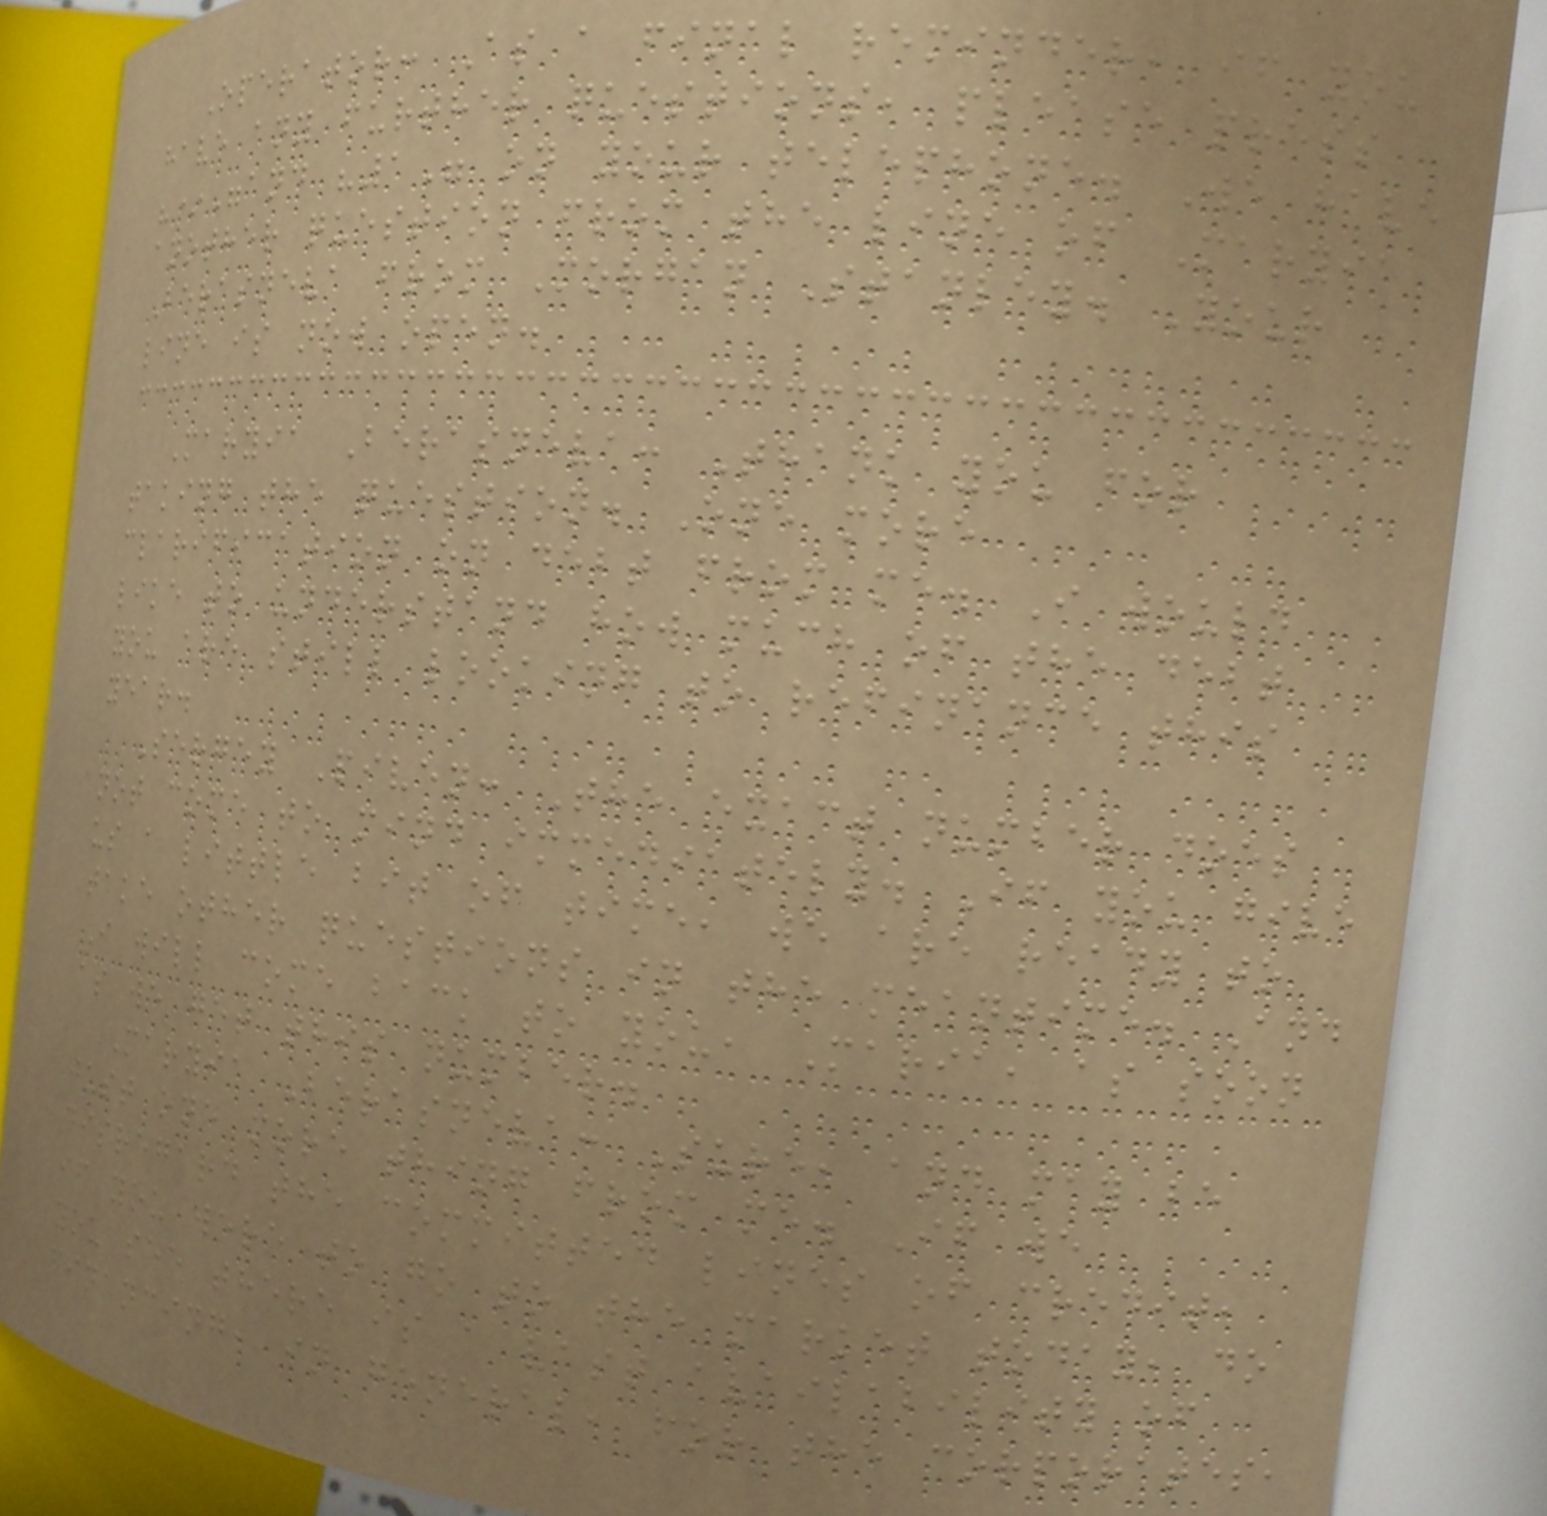Operator: As a final reminder, if you
have any further questions, please press
"*"and "1" on your telephone. We have
another question from the line of Maryia
Berasneva from Morgan Stanley. Your
line is now open.
Maryia Berasneva: Thank you for
taking the question. One more
clarification on debt from me. I would
like to understand how much of the debt
you are still looking to refinance this
year.
Sergey Piven: The exact number does
not come to mind immediately. If you give
us a little bit of time, we are ready to
take other questions in the meantime. And
I will come back to you, Maria, as soon
as we get this number.
Maryia Berasneva: Sure, and may be
just one more thing from me. If we
disregard the committed lines of credit,
if you were to go to the market today, do
you see there is a vast availability of
financing, in general, for the corporates,
